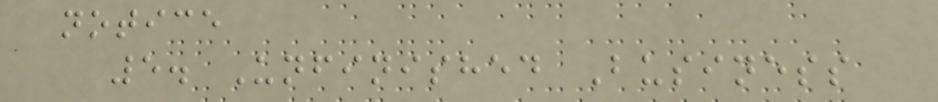notice
5. Unfinished Business
